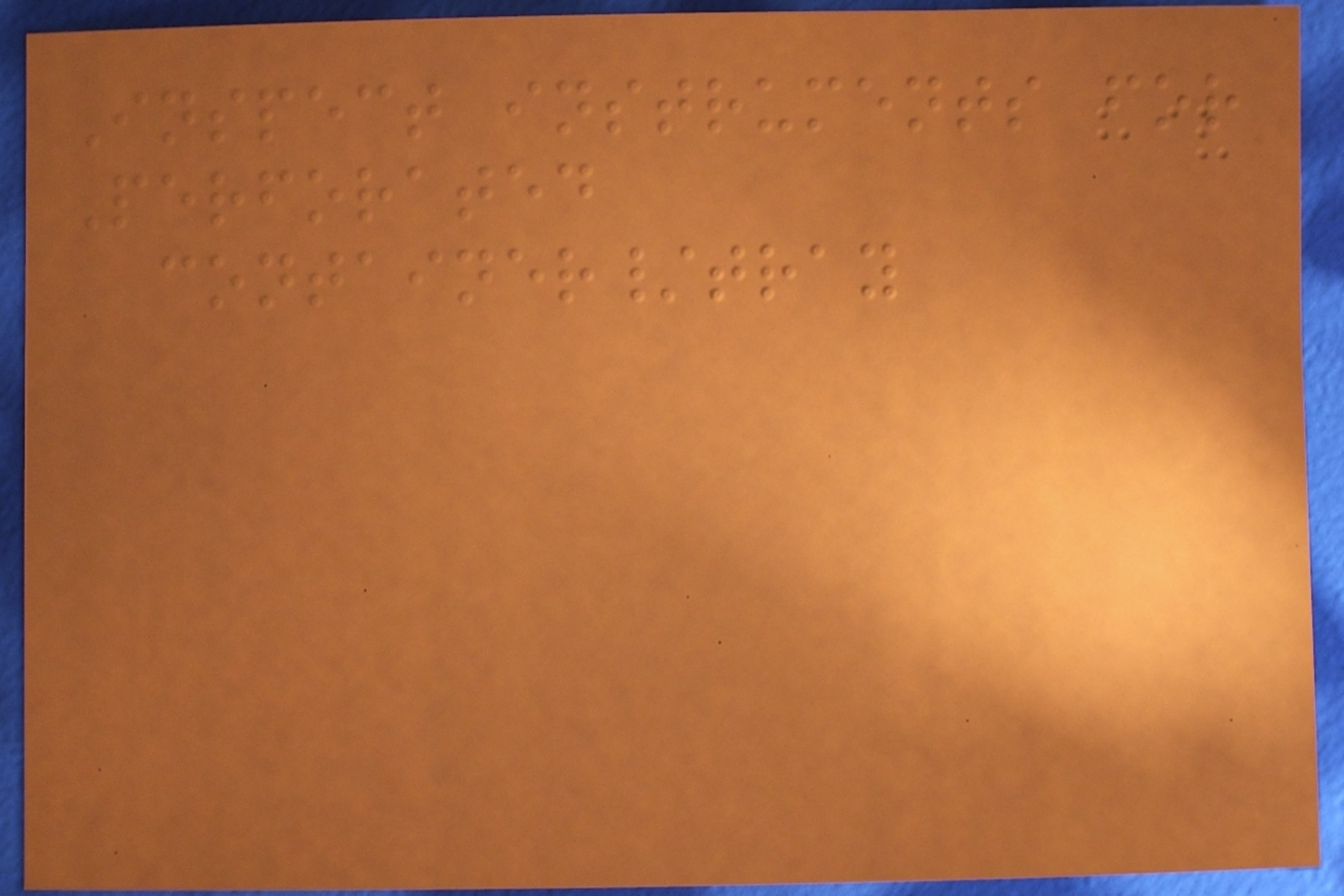Inspect instruments for
Perforated
container/tray
